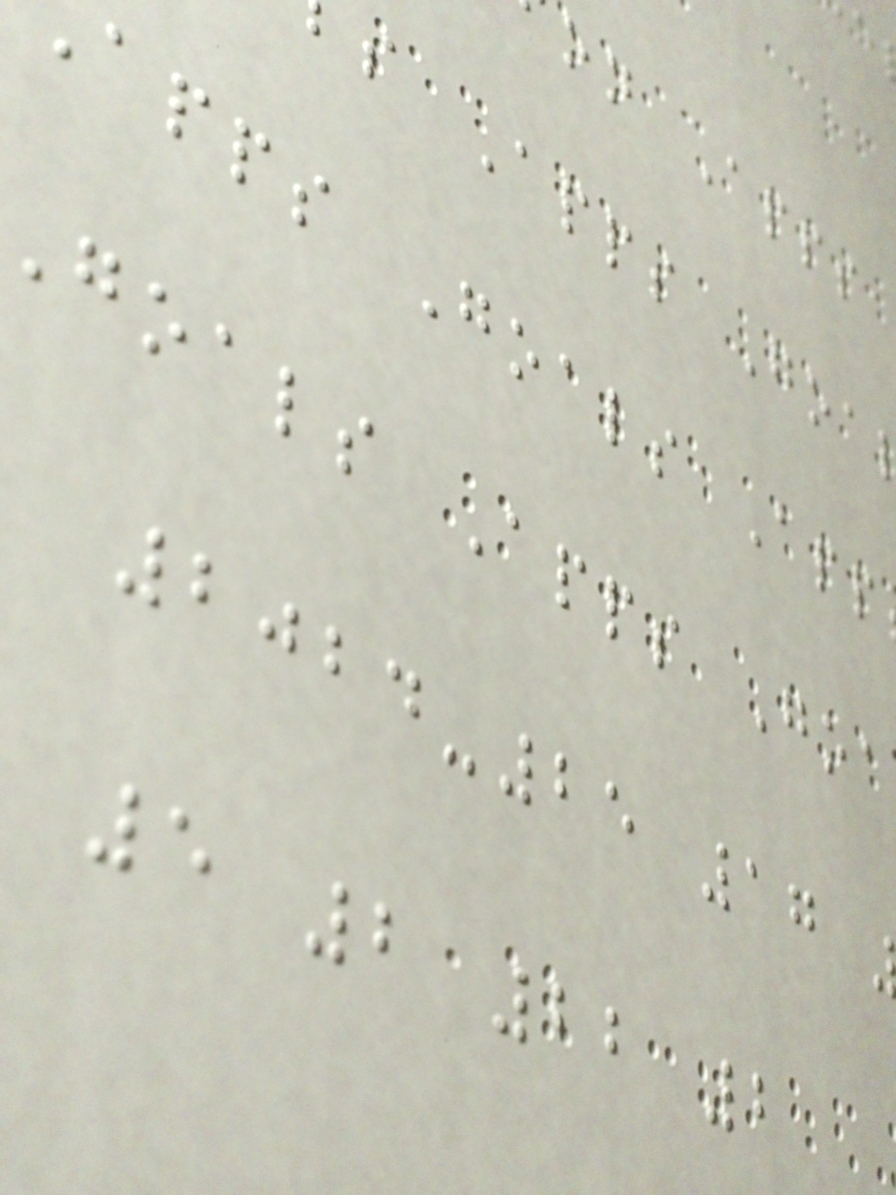on Apps
s Apps Goa
apps Goals App
goals Apps Goa
2024-25 17
5 2 22 2
